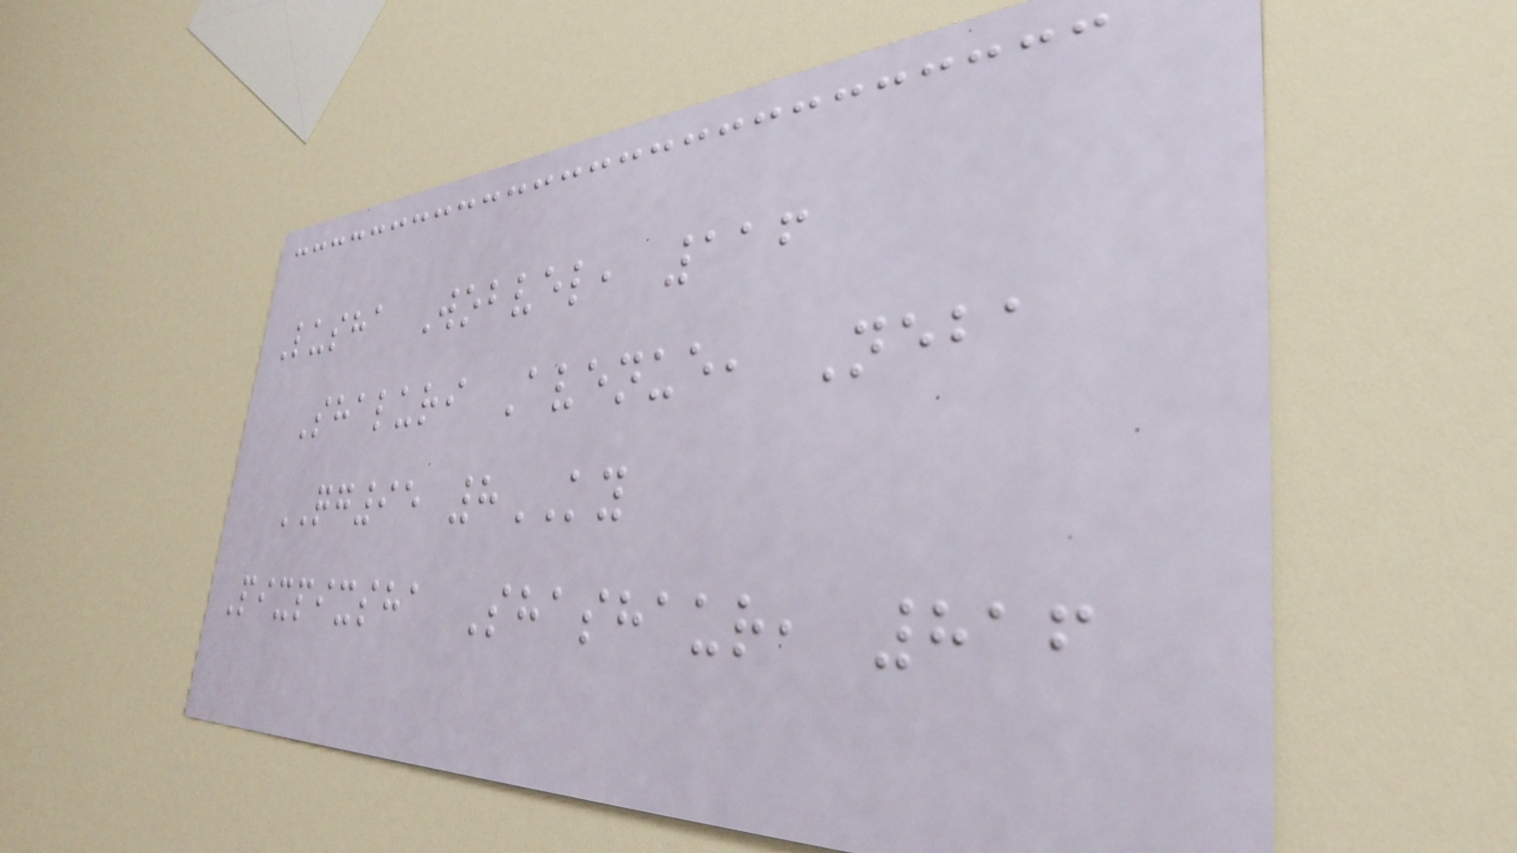Lusha Wobvel, 116
Shaluri Avenue, Neba
QG95 8KY
Pixpixsha Shashaur, 816
